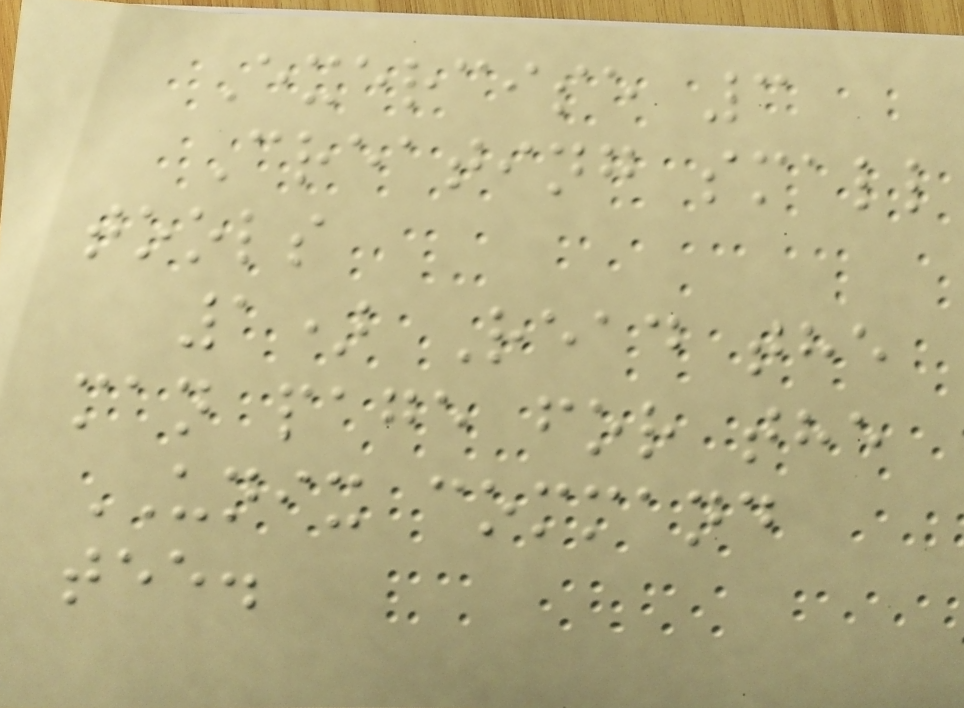Exercise 3
Creating small
tools
1) Read the
man page for the
UNIX command
tee.
